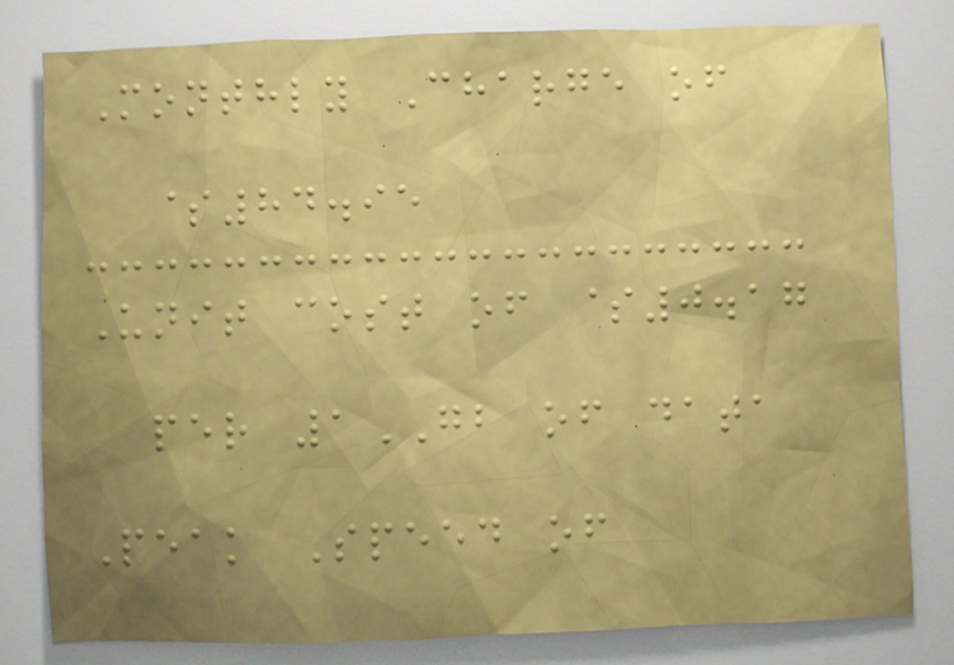Monthly Charge of
$84.95
Unit cost of $0.17
per 1GB of data
Peak Speed of
